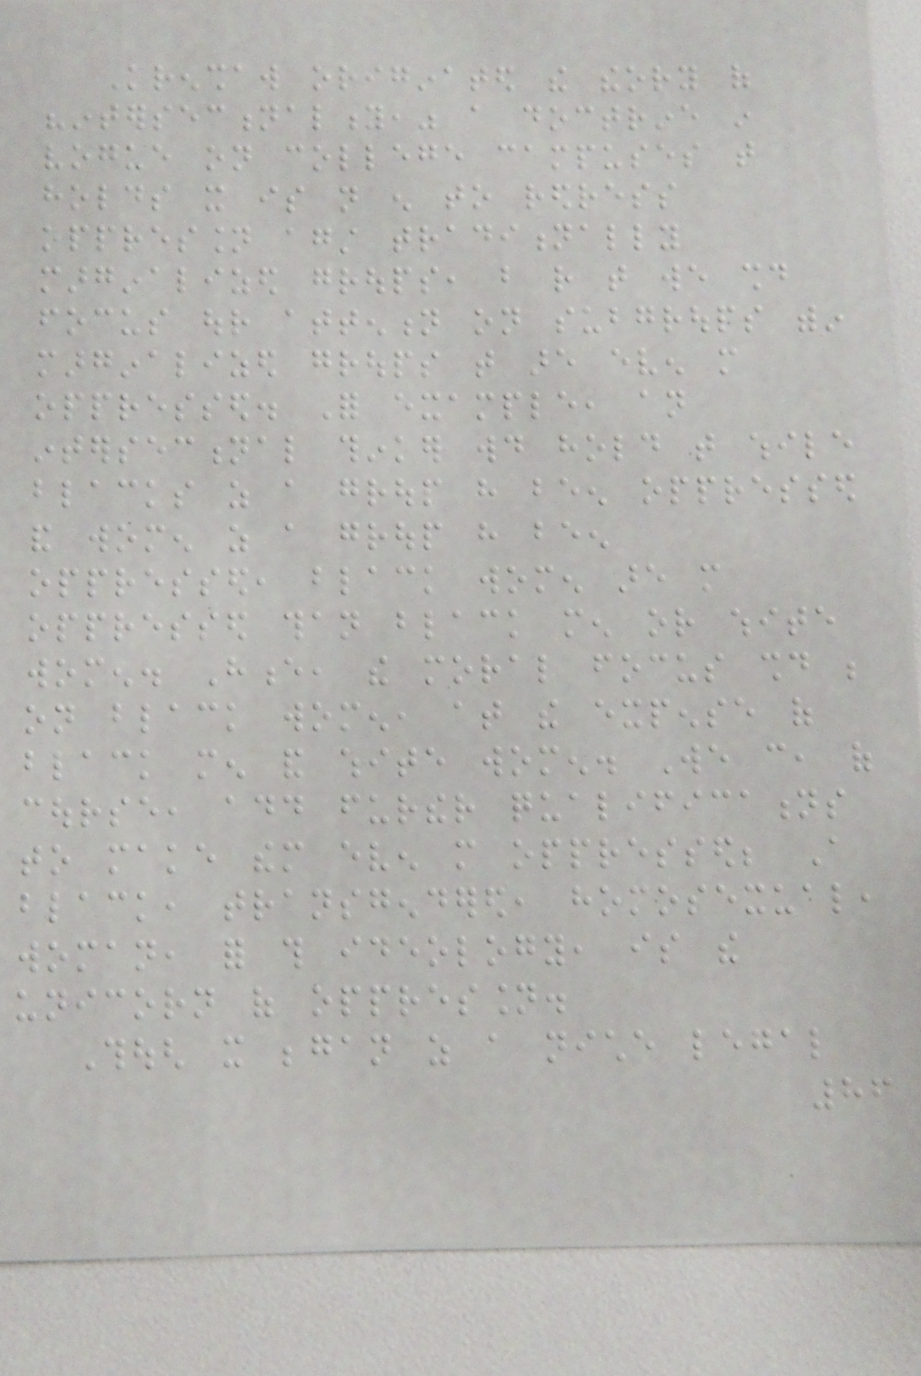Krenshaw originated the theory of
"intersectionality," a doctrine in
vogue on college campuses that
holds it is not enough to redress
oppression against traditionally
marginalized groups, but rather that we should
focus our attention on subgroups within
marginalized groups that are even more
oppressed. For example, an
intersectional thinker would hold that while
blacks as a group have been oppressed
and women as a group have been
oppressed, black women are more
oppressed than black men or white
women. Hence, the moral focus should be
on black women, at the expense of
black men and white women. We can, of
course, add further qualifications
to make them even more oppressed; A
black, transgendered, homosexual,
woman, for this ideology, is the
unicorn of oppression.
Though it began as a niche legal
86
